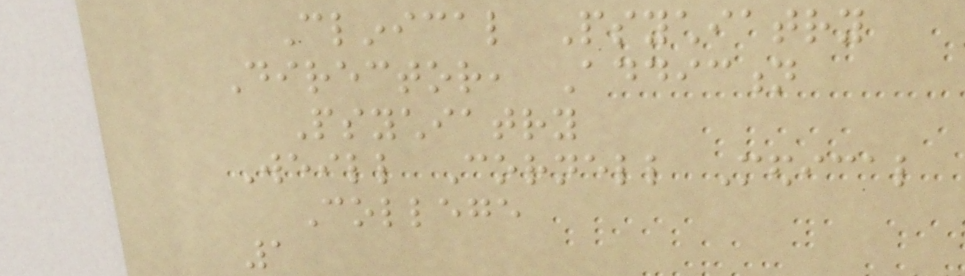Clinical Psychiatry
Director, Addiction
Psychiatry
Weill Cornell Medical
College
1
